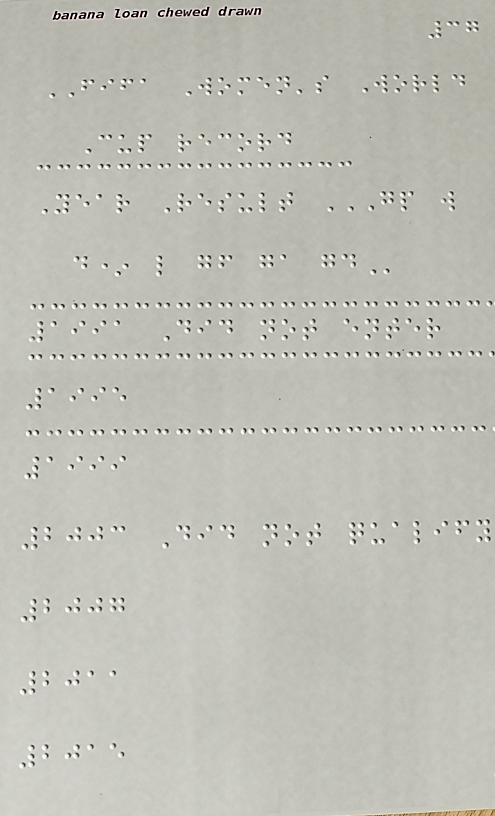37
FIFA Women's World
Cup record
Year Result GP W
D* L GF GA GD
1991 Did not enter
1995
1999
2003 Did not qualify
2007
2011
2015
